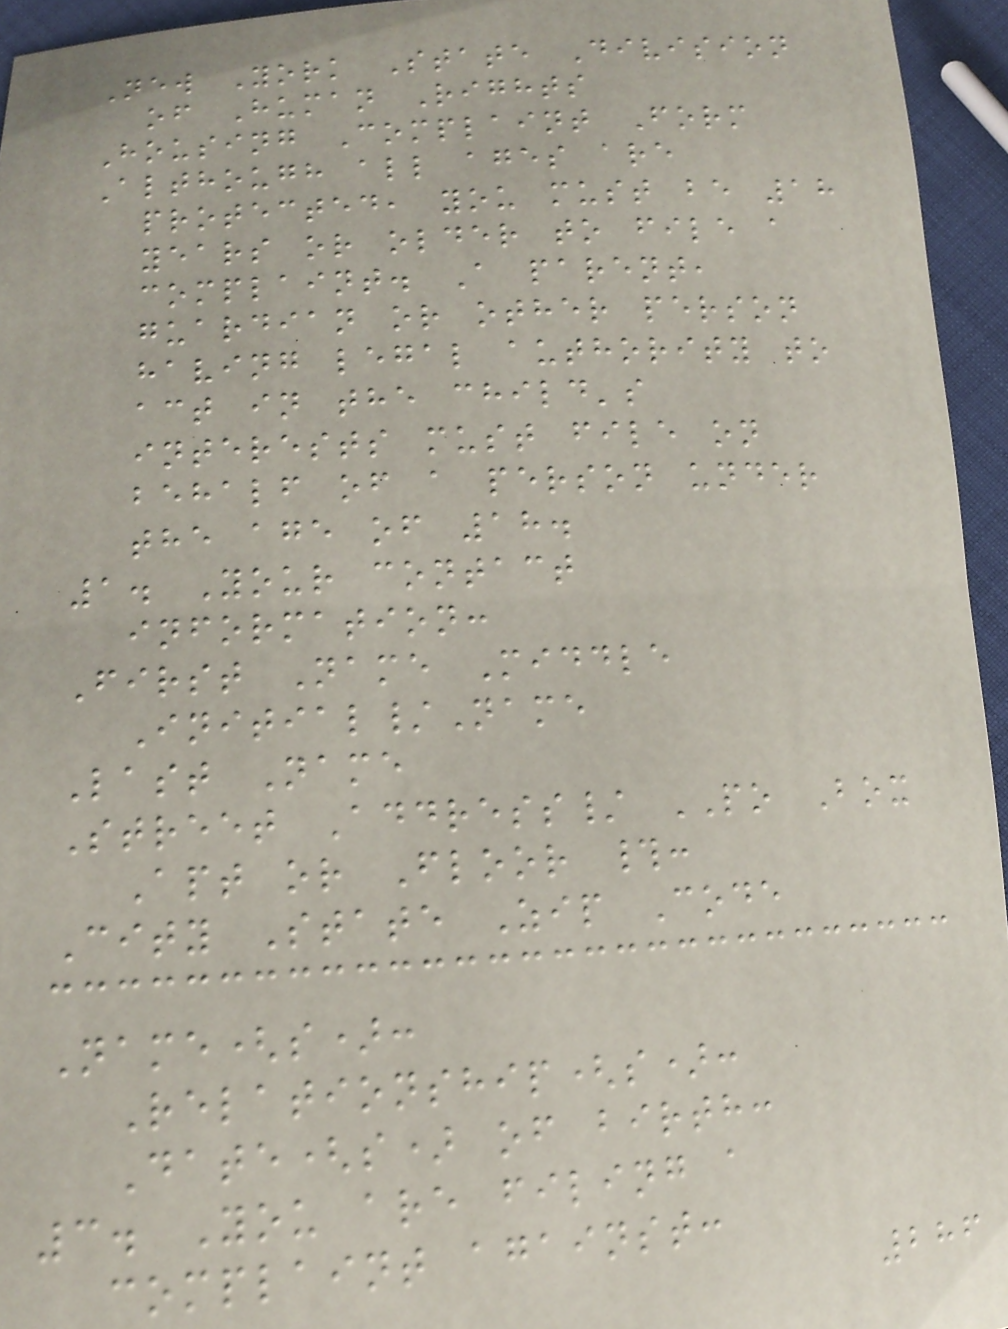New York State Division
of Human Rights
Housing Complaint Form
Although all ages are
protected, you must be 18
years or older to file a
complaint. A parent,
guardian or other person
having legal authority to
act in the child's
interests must file on
behalf of a person under
the age of 18.
1. Your contact
information:
First Name Middle
Initial/Name
Last Name
Street Address/ PO Box
Apt or Floor #:
City State Zip Code
Name(s):
Relationship(s):
Date(s) of birth:
3. You are filing a
complaint against:
286
